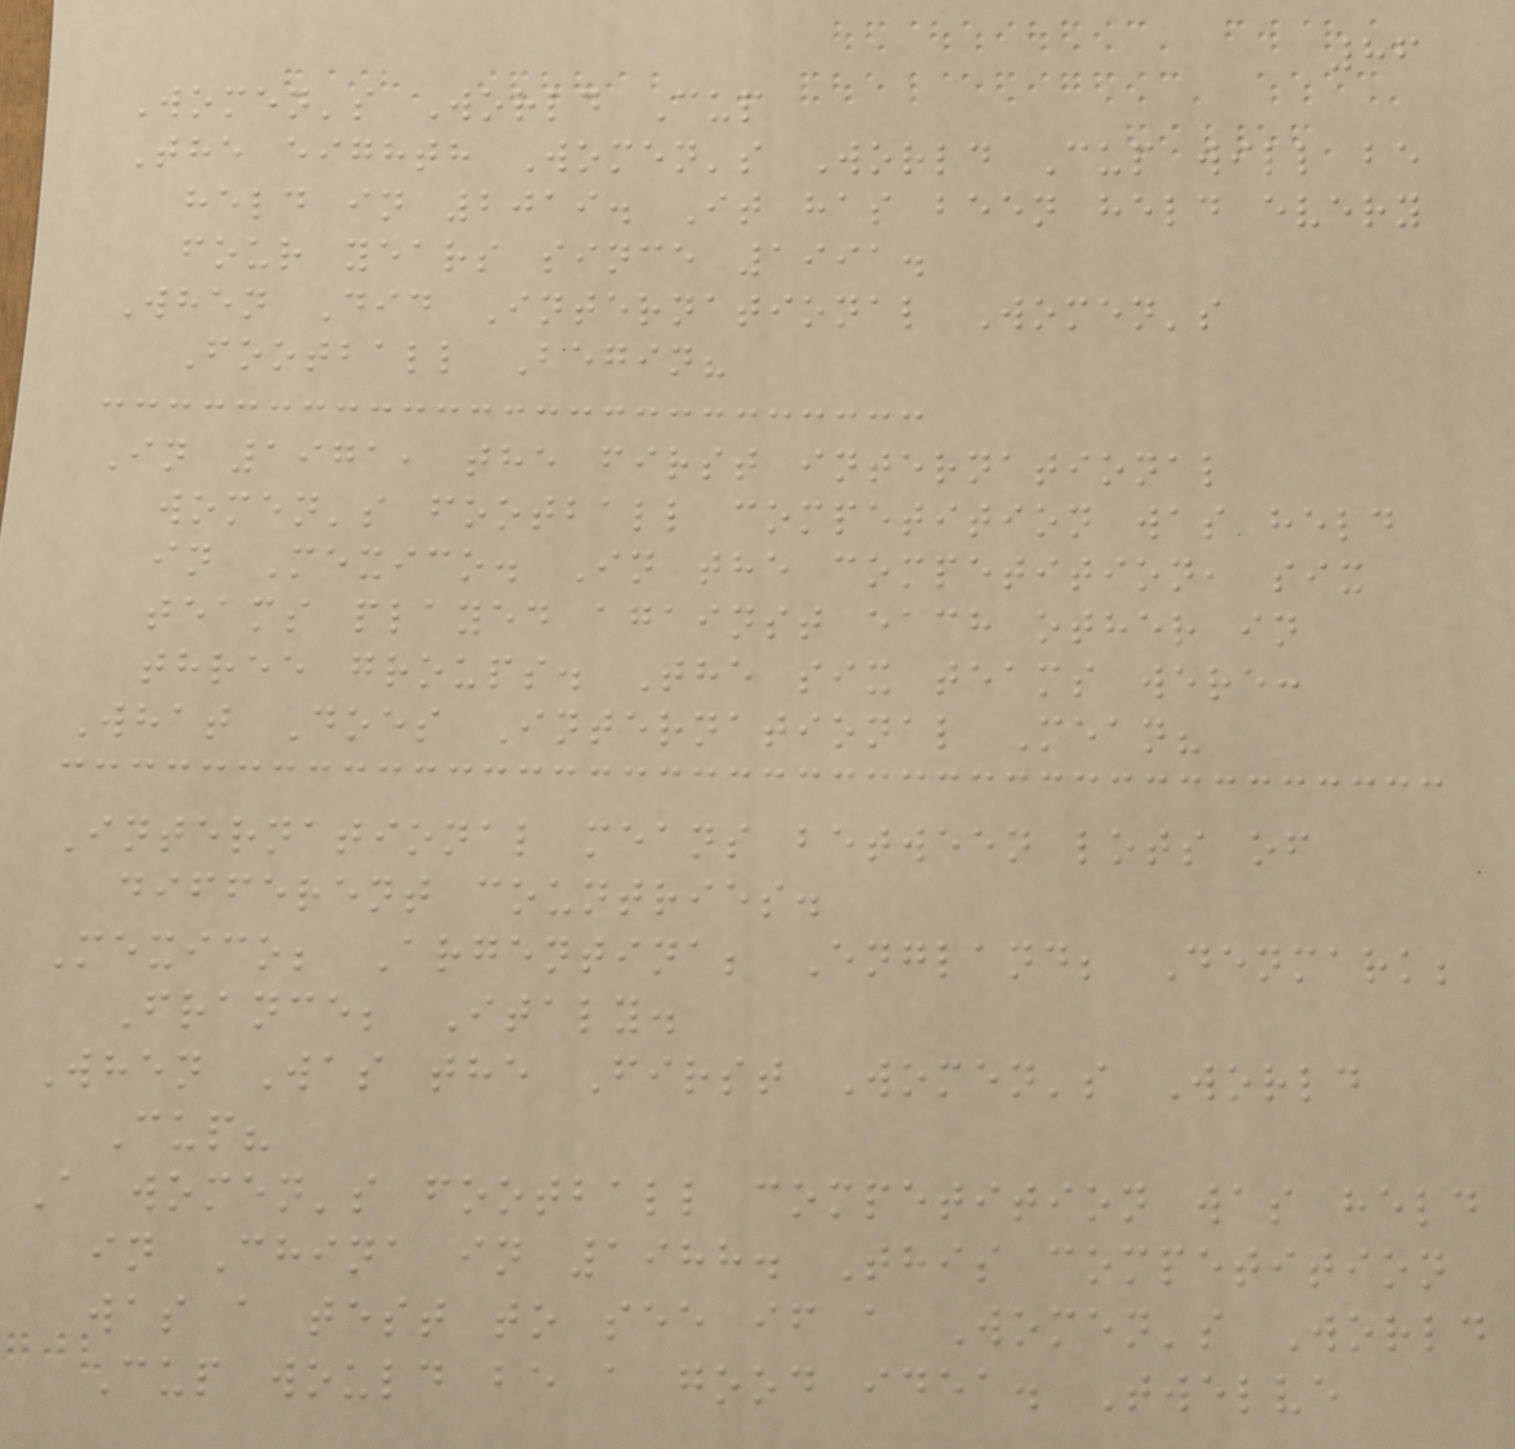86
Women's World Cup
The eighth Women's World Cup will be
held in 2019. It has been held every
four years since 1991.
When Did International Women's
Football Begin?
In 1971, the first international
women's football competition was held
in Mexico. In the competition, six
teams played against each other in
three groups. The six teams were:
What Does International Mean?
International means between lots of
different countries.
Mexico; Argentina; England; Denmark;
France; Italy.
When Was the First Women's World
Cup?
A women's football competition was held
in China in 1988. This competition
was a test to see if a Women's World
Cup would be a good idea. Twelve
